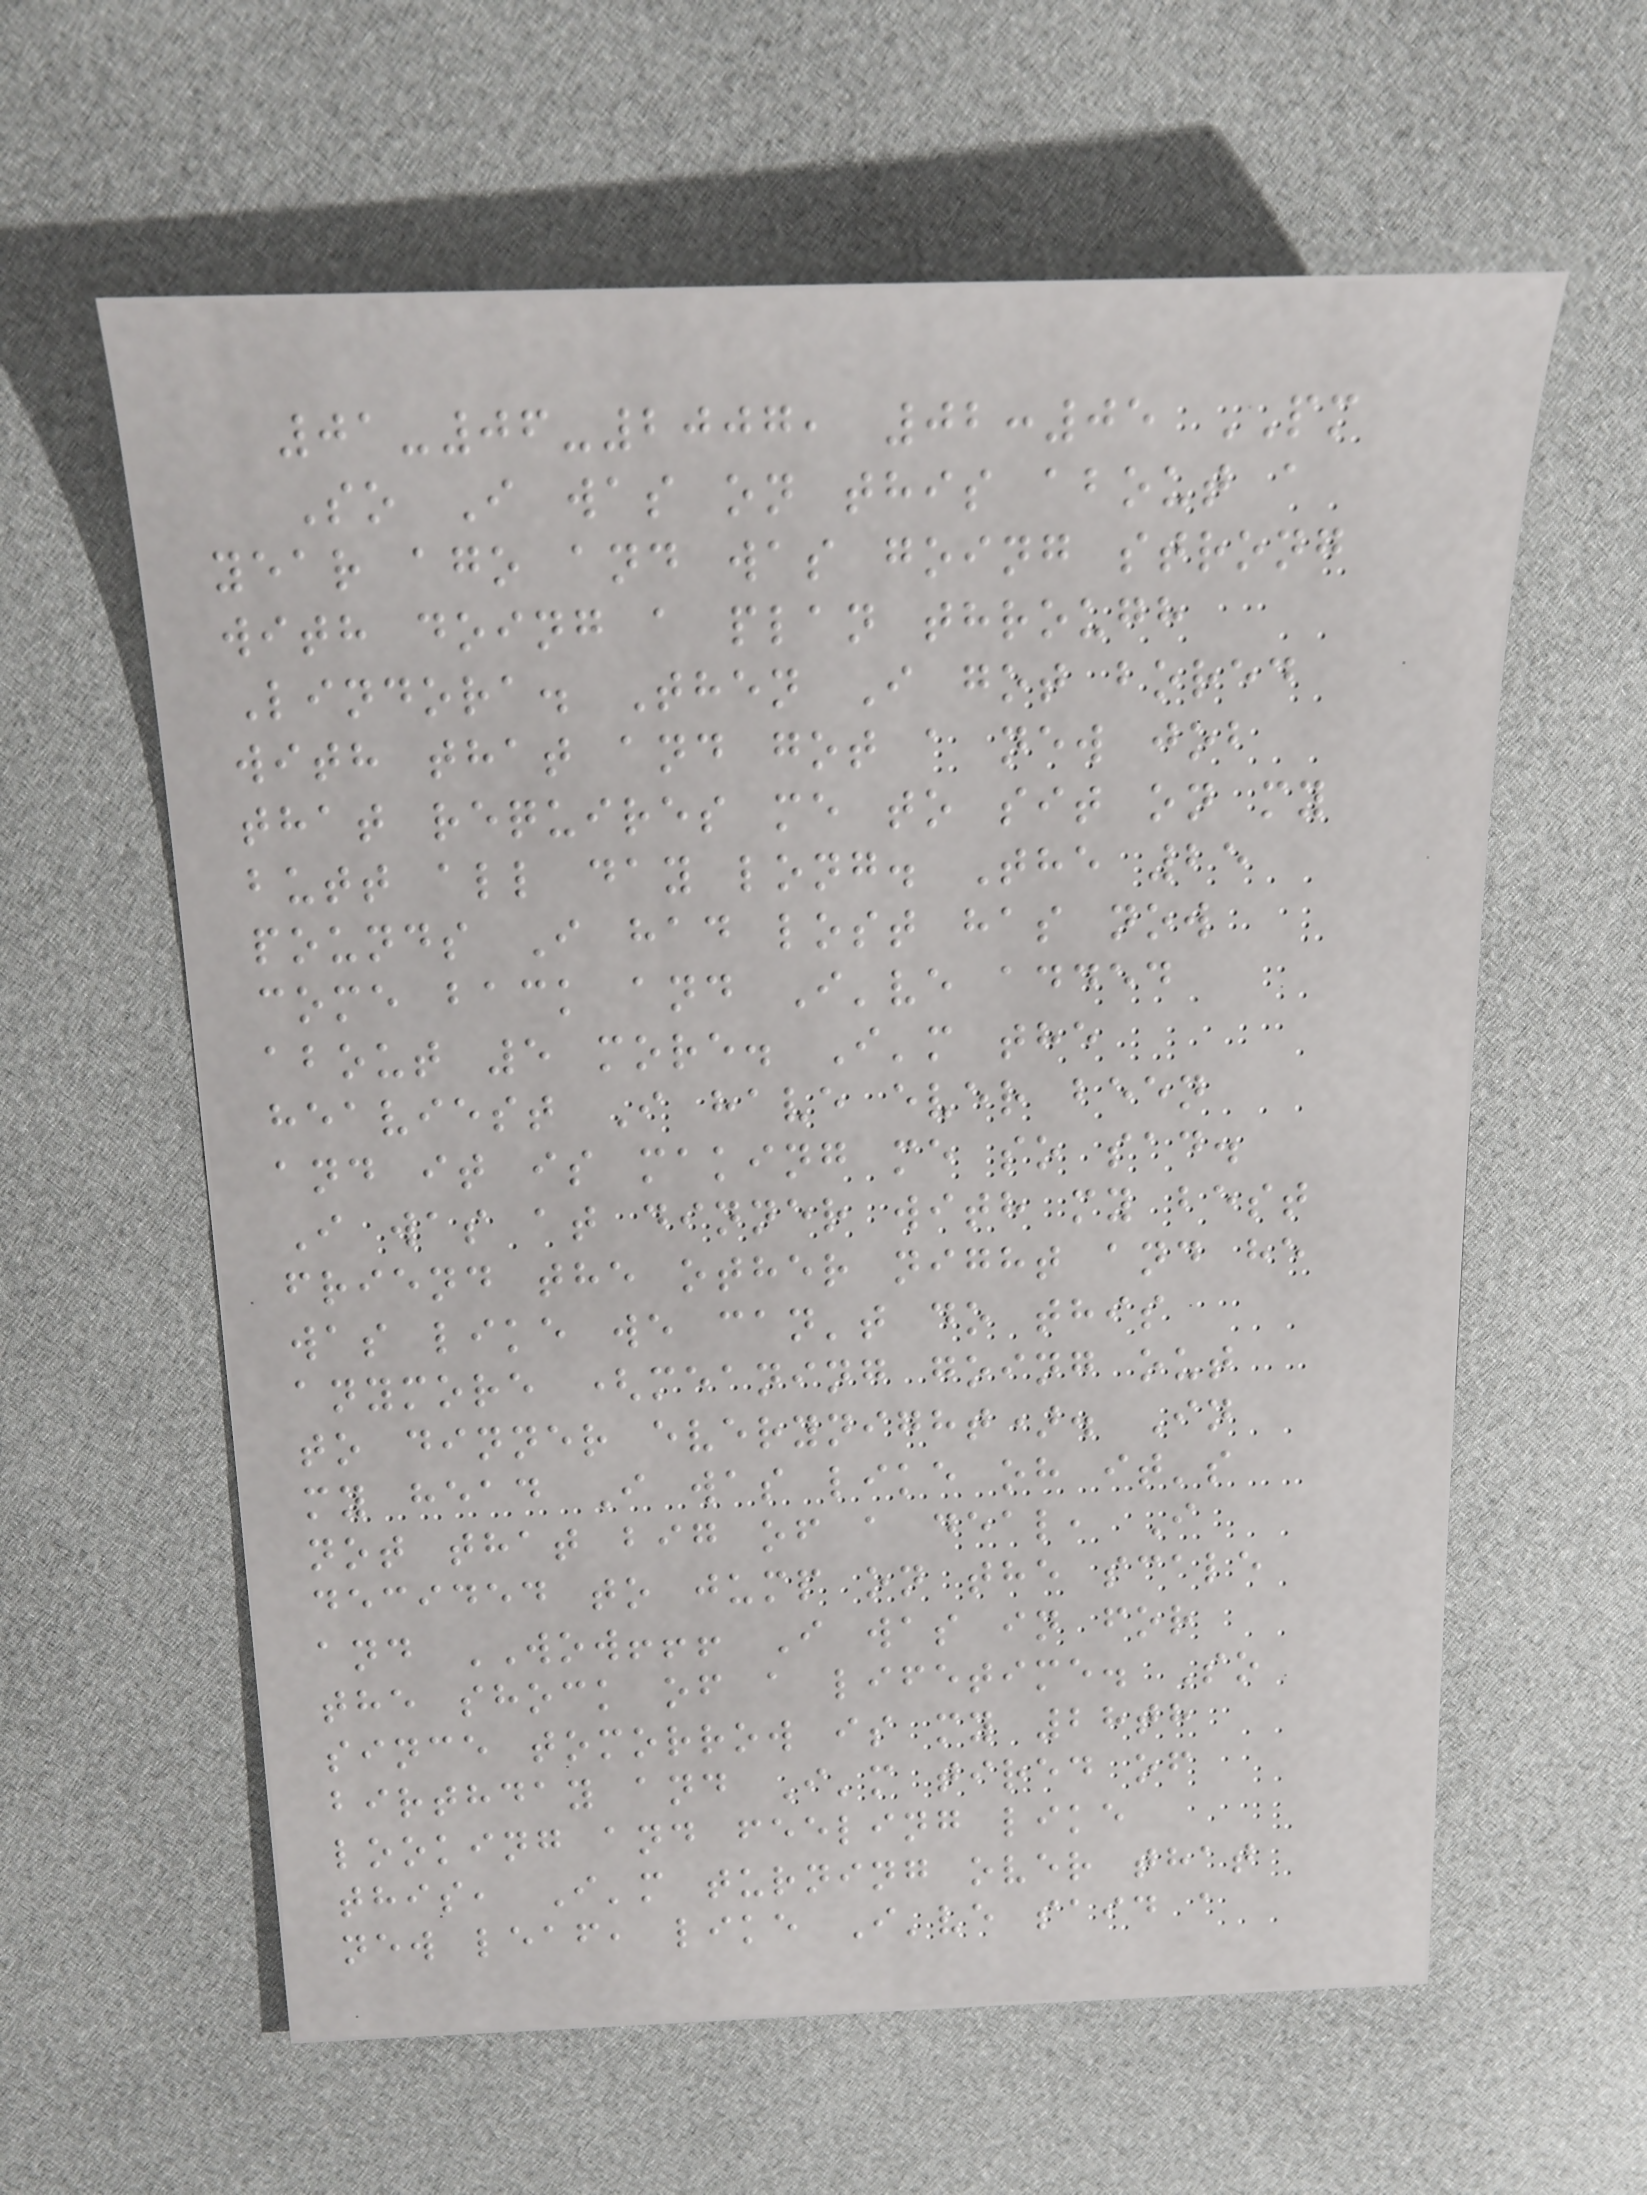01-06-2007, 02:05 PM
So I was on this about a
year ago and was going strong
with doing a plan through
Lindora. Then I got bored
with that and got a new job
that requires me to sit on my
butt all day long. The 25
pounds I had lost has now
come back and I've added
about 5 more. I'm the
heaviest I have ever been
and it is making me so sad.
I was at dinner with my best
friend the other night and he
was like we can't do this
anymore (meaning going out
to dinner everynight). In
my head I was like oh it's
not that big of a deal, I
decided to jump on the scale
and WOW!!! I was in for
the shock of a lifetime. So
since tomorrow is my 28th
birthday and I'm tired of
looking and feeling like
this, I'm turning over that
new leaf, like I've said a
